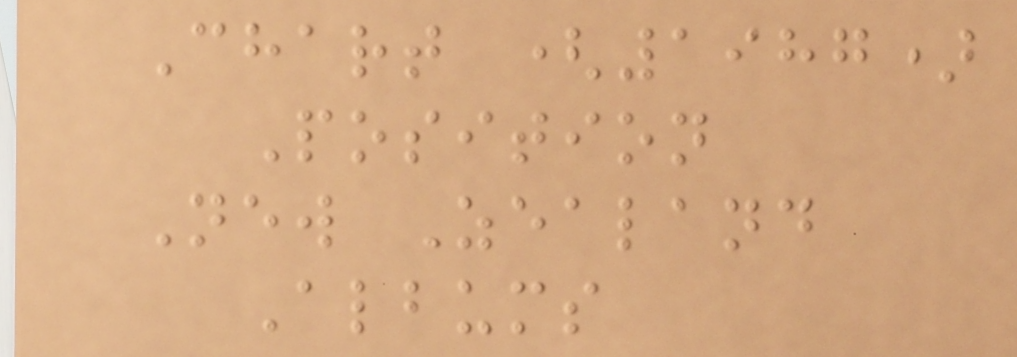Chart (1987)
Position
New Zealand
Albums
